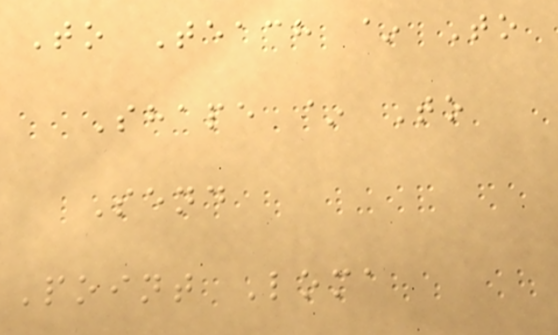To Teach ~ To
Shape ~ To
Send
Point Loma
